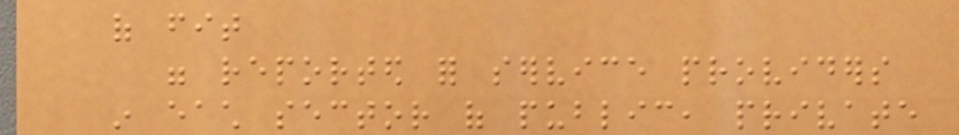of fit
were reported for service providers
in each sector of public, private
